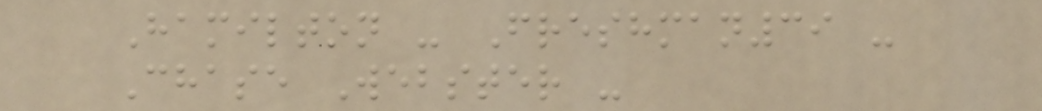Hamilton - Freshman39 -
Chase Webster -
